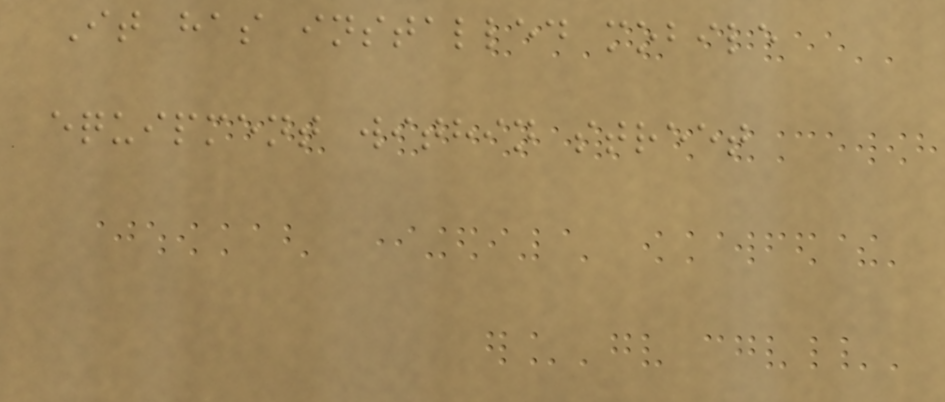It has installed mobile
equipment within street
